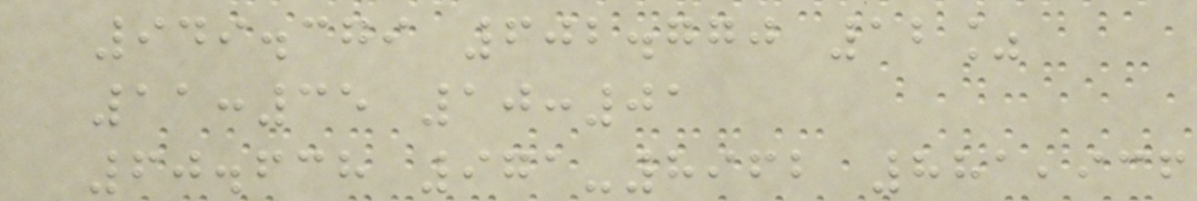949.379 602.770 12%
11:35 10:01
60.638 971-8962 881,936
